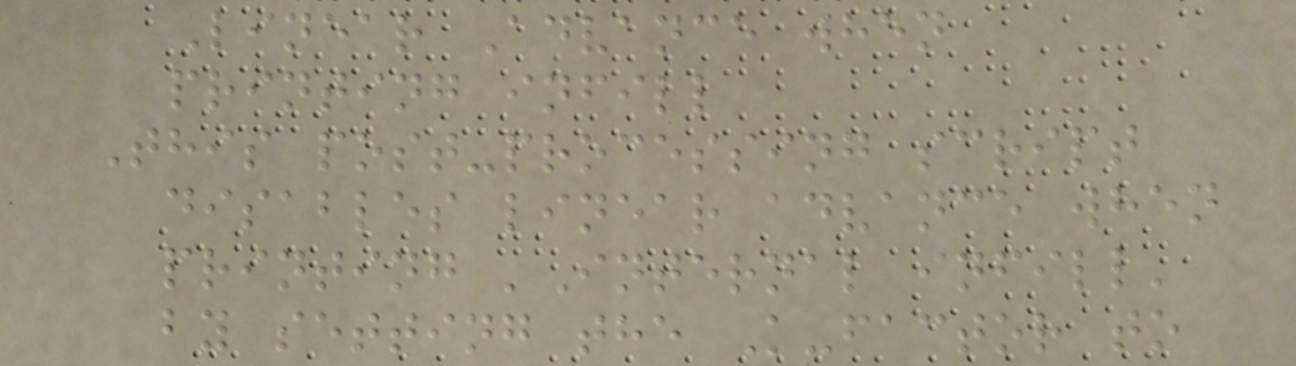Linear Advance when
printing infill
This post-processing script
disables linear advance when
printing 'Internal infill'
by setting the K-factor to
